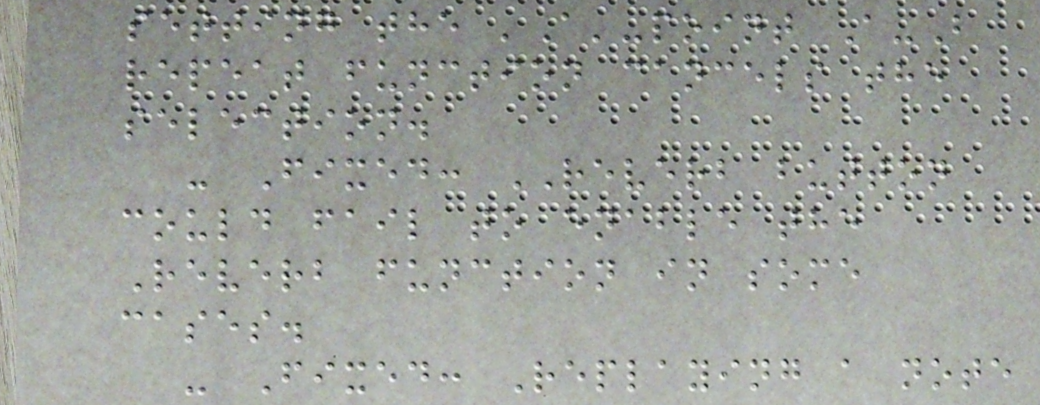setting the 'A'-point A-B
repeat function cancels the
selection.
- Fixed: REVERB button
could fail to enable the
Reverb function in some
cases.
- Fixed: Replaying a note
